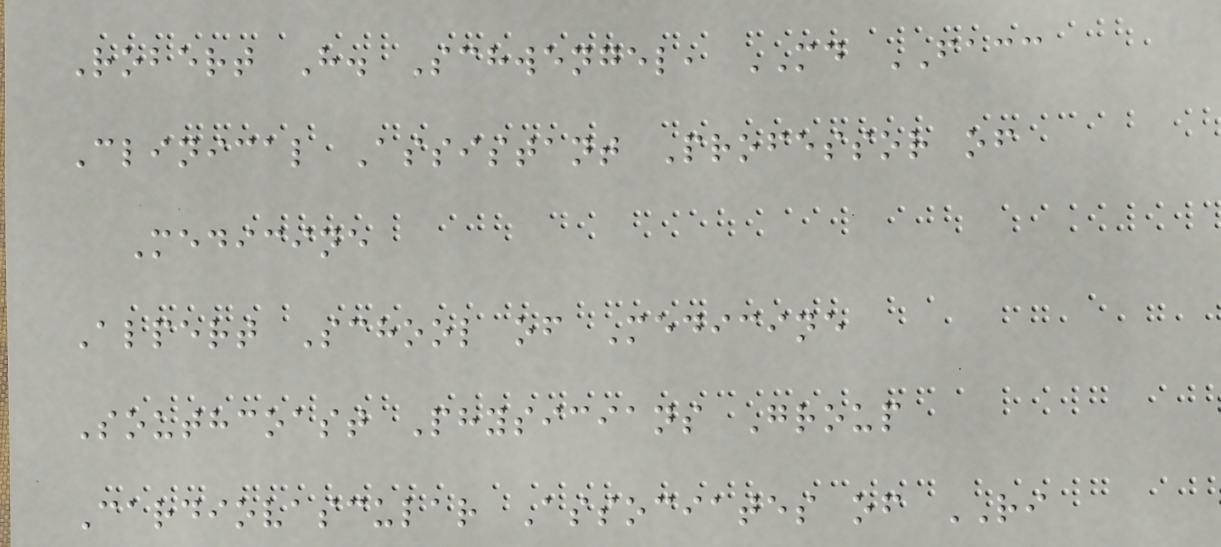Robert H. Schwengel, MD FACC
Clinical Assistant Professor of
Medicine
Alpert School of Medicine
Southcoast Physicians Group
Cardiovascular Associates of RI
